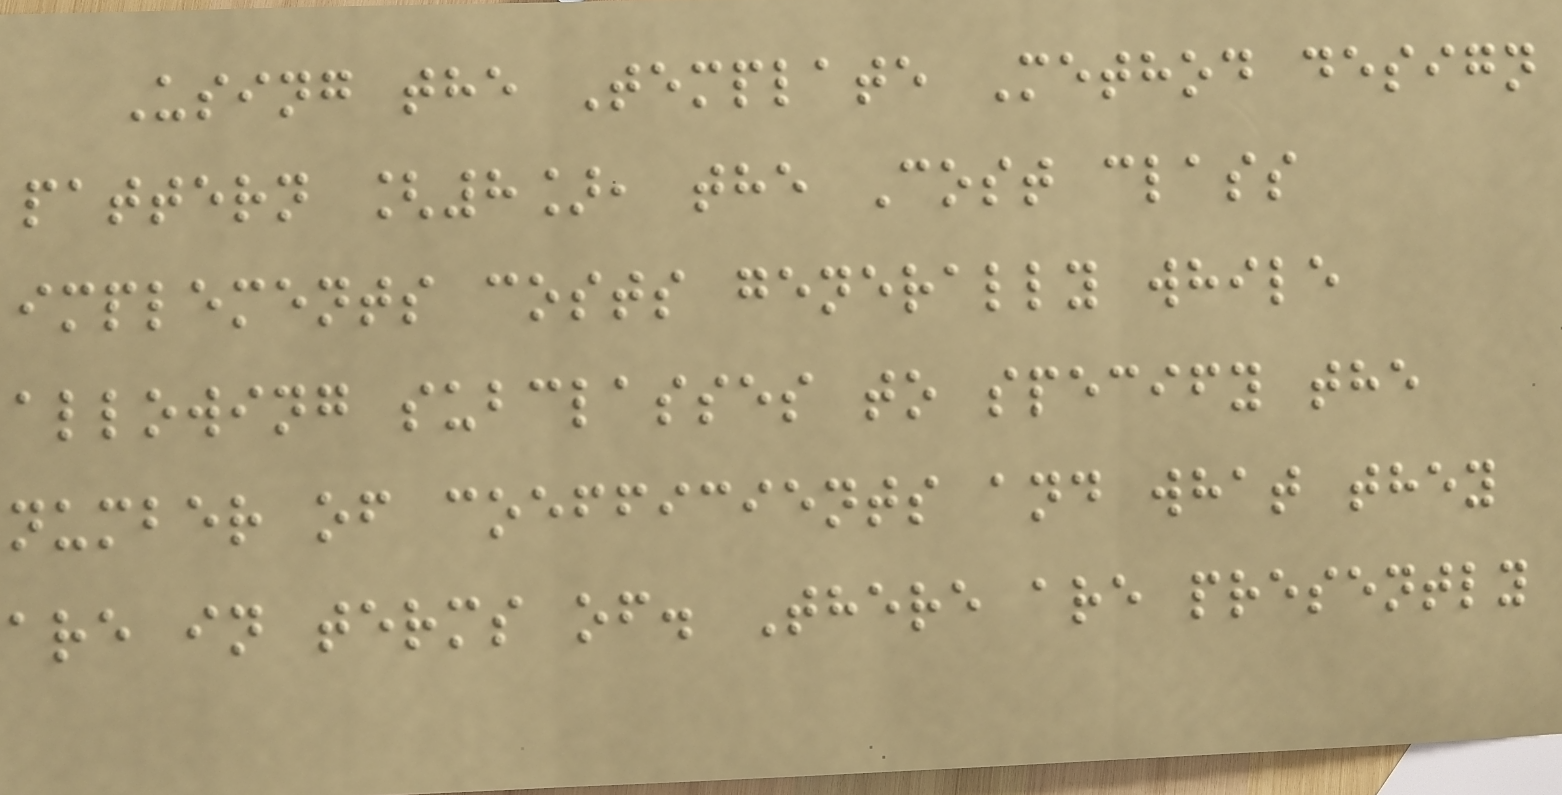Using the Template Method design
pattern [8], the Cost class
implements costs generally while
allowing subclasses to specify the
number of coefficients and what they
are in terms of. There are presently
